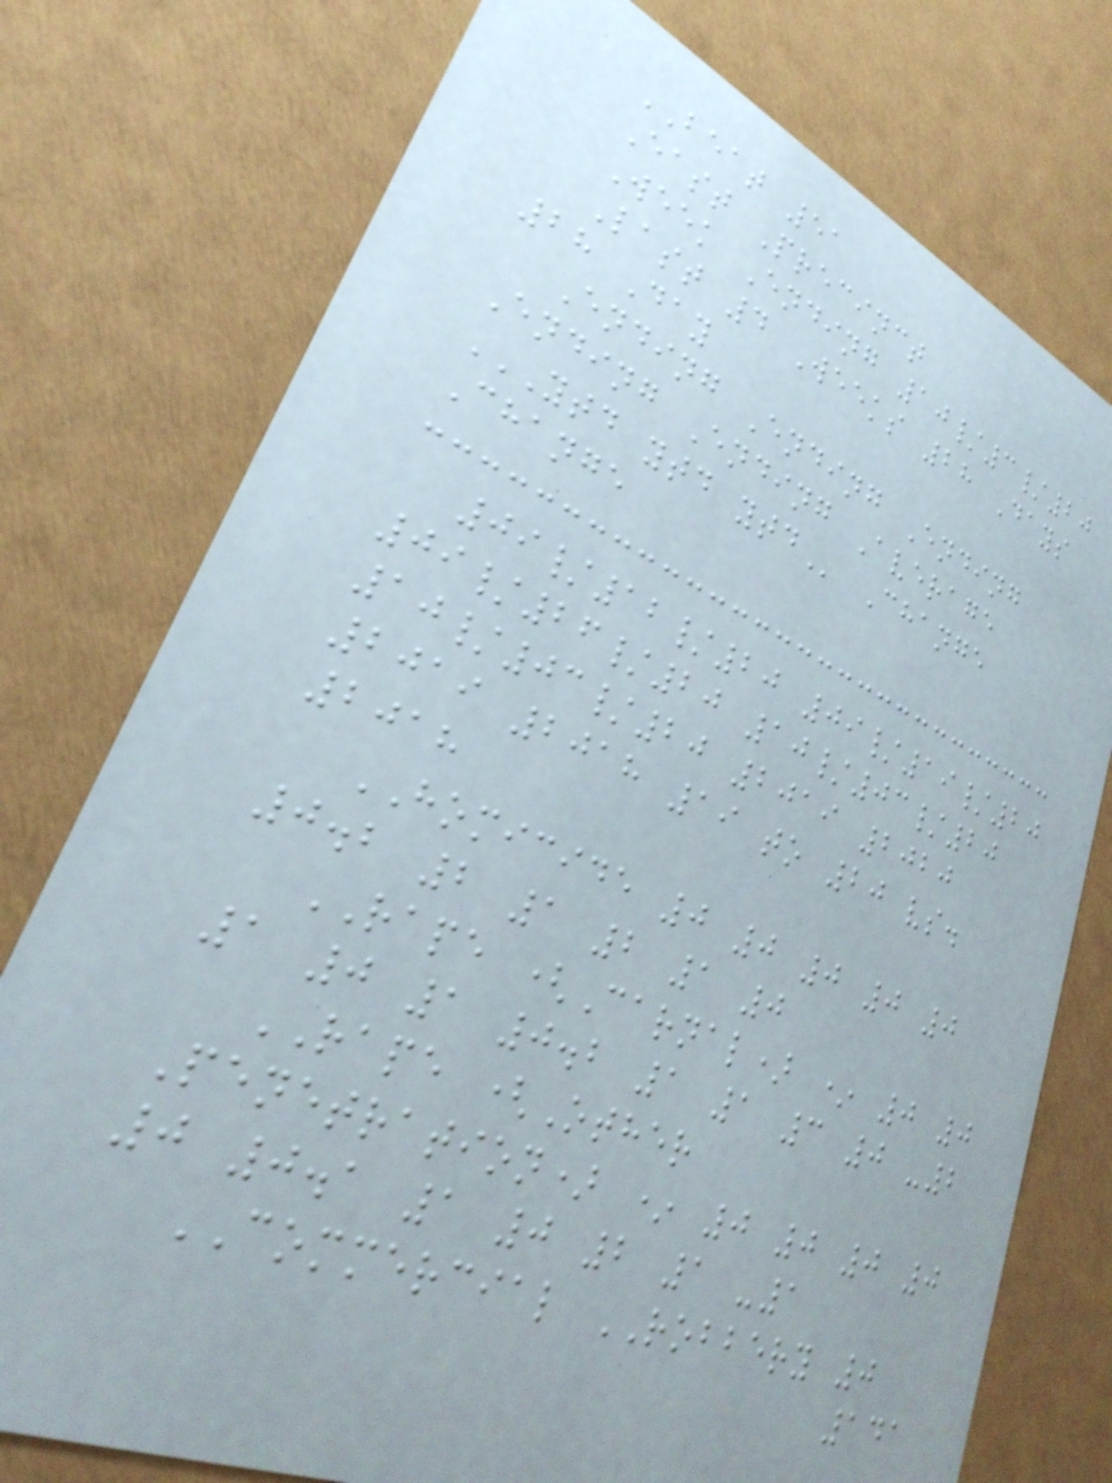BEAT 51
East Precinct
Week Ending 10/3/20
Last 4 Weeks 28 Days
28 Day
Ending Ending Ending
Ending Ending Average
YTD YTD YTD Change
Change
09/12/20 09/19/20
09/26/20 10/03/20
10/03/20 2019 2020
2019 2018 19 to 20 vs.
2018
HOMICIDE 0 0 0 0 0
0.2 2 1 2 1 0
RAPE (Carnal) * 0 0
1 0 1 0.2 1 1 3 0 -2
RAPE (Other
Penetration) * 0 0 0 0
0 0.1 1 0 2 1 -1
COMMERCIAL ROBBERY 0
141
